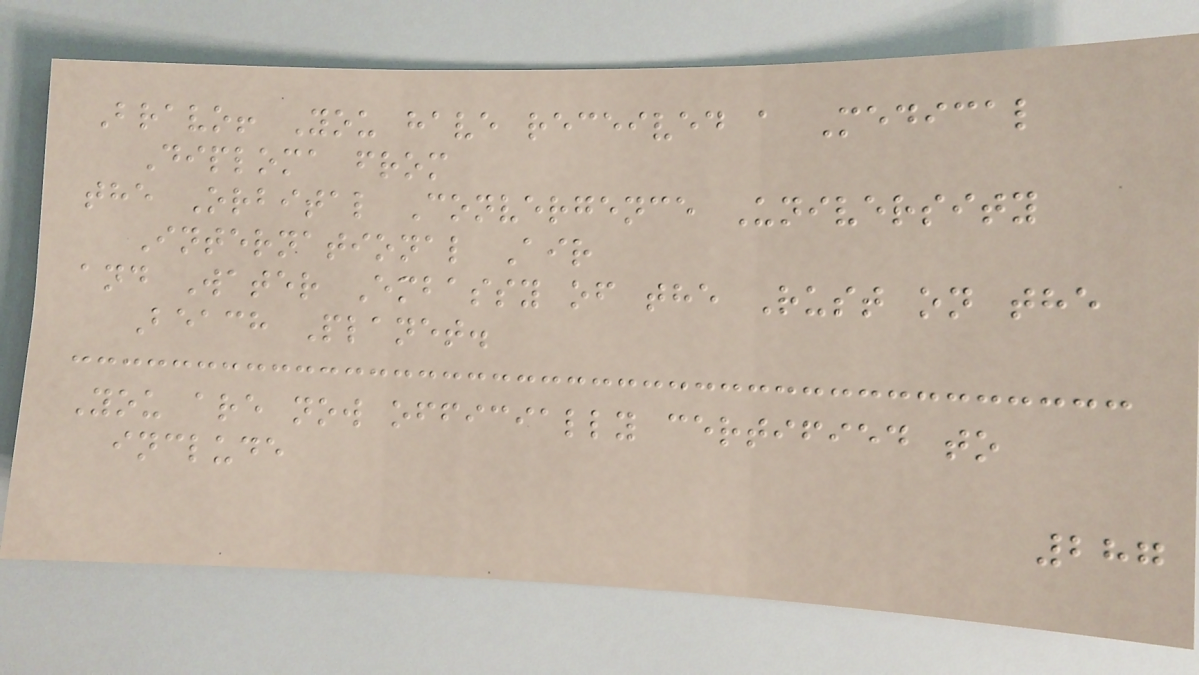Bravo! You have received a Medical
Diploma from
the Orbital Convergence University
International Air
and Water Embassy of the Rust on the
Beach Planet.
You are now officially certified to
include
287
